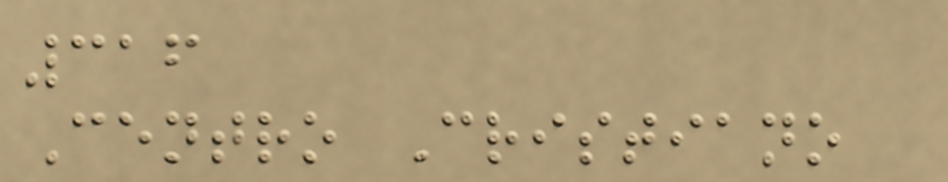316
Centro Cristiano
